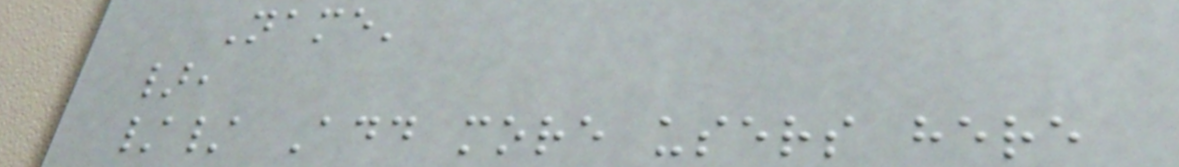Name'
},
// Add more users here
